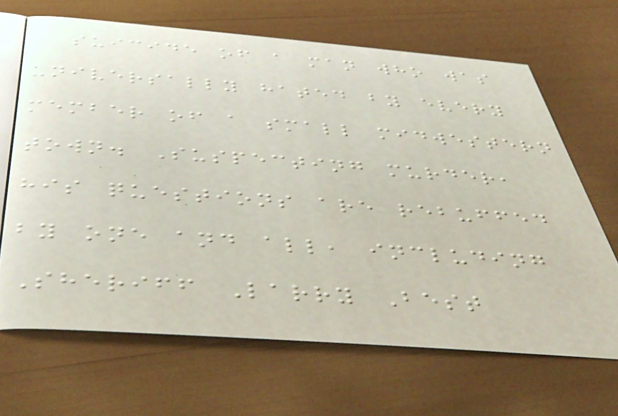suicide of a man who was
universally hated by every
member of a small midwestern
town. Suspecting murder,
his questions are rebuffed
by one and all, including
Sheriff Larry Best
